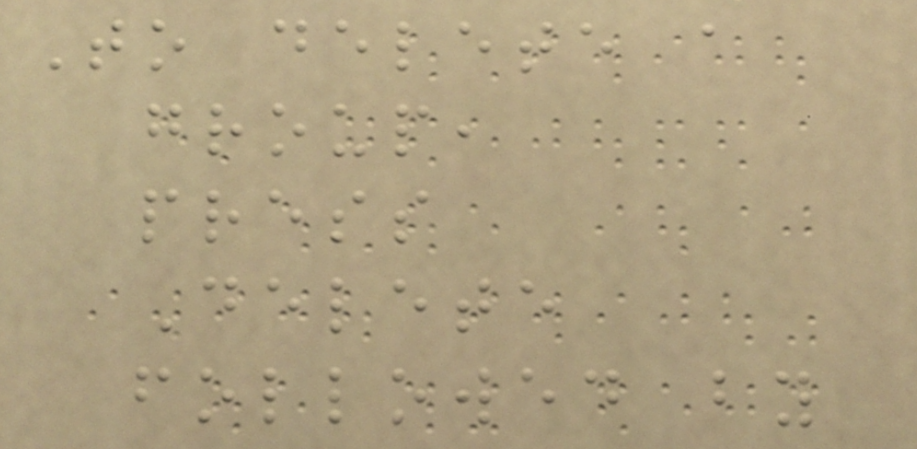To delete a
group,
press
Delete
followed by
